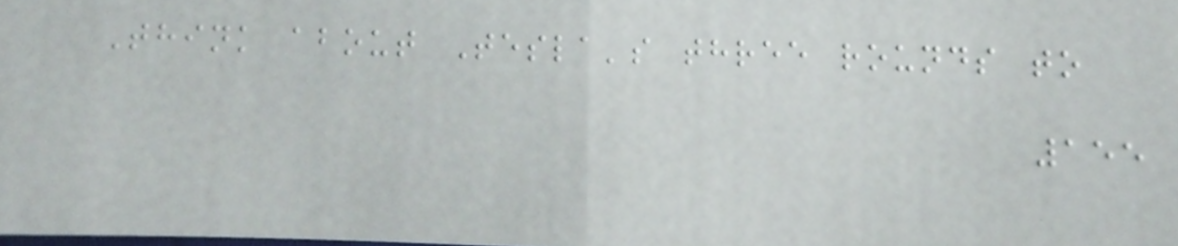Think about Tesla's three rounds to
155
